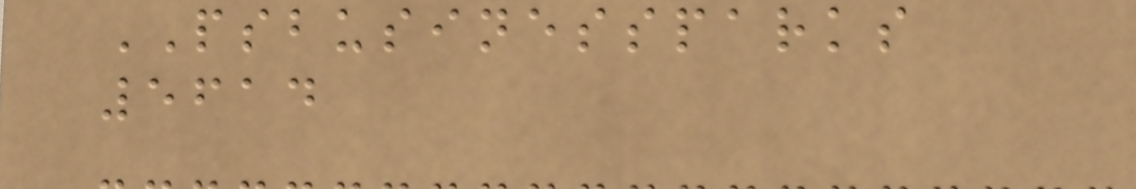PSBUSINESSPARKS
5614
